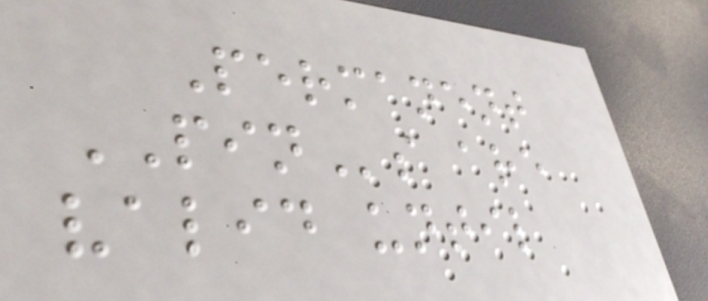Permanent
PINs are
valid until
